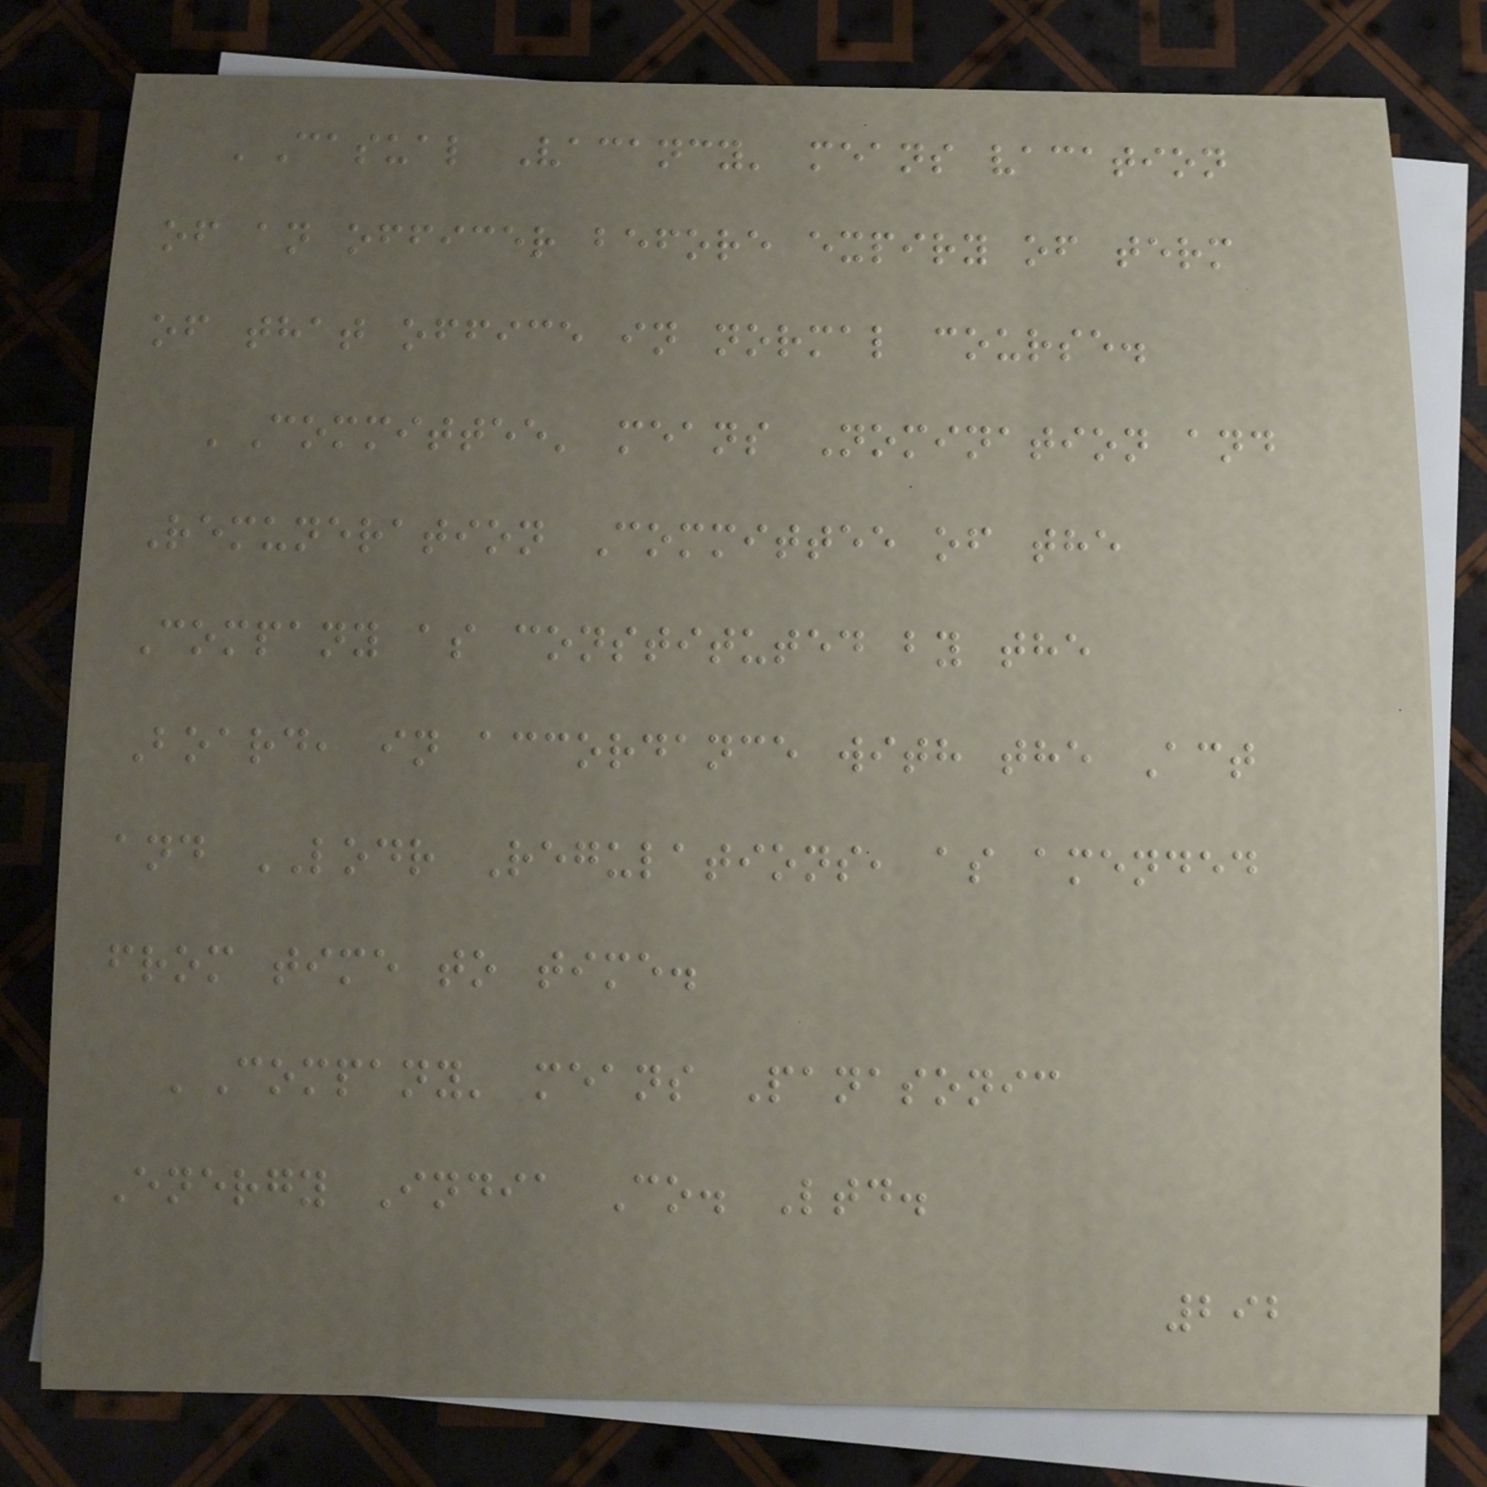'Casual Vacancy' means vacation
of an officer before expiry of term
of that office in normal course.
'Committee' means Nomination and
Remuneration Committee of the
Company as constituted by the
Board, in accordance with the Act
and LODR Regulations, as amended
from time to time.
'Company' means Panasonic
Energy India Co. Ltd.
292
